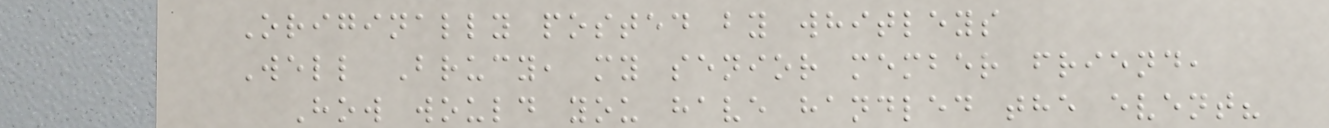Originally posted by whitleys
Well Brucy, my senior member friend,
How would you have handled the event?
